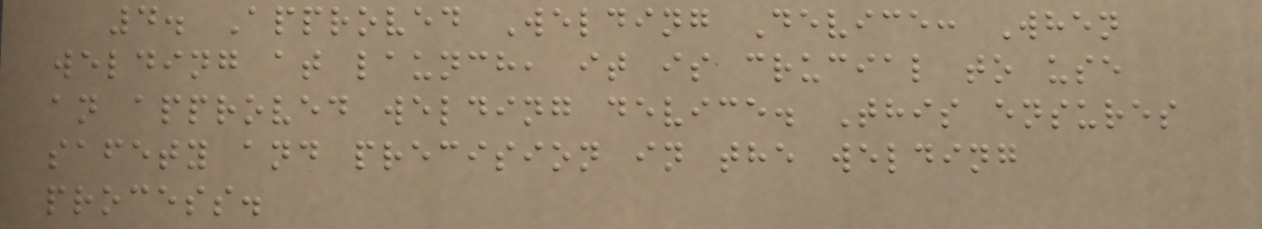4. Approved Welding Device: When
welding at launch, it is crucial to use
an approved welding device. This ensures
safety and precision in the welding
process.
